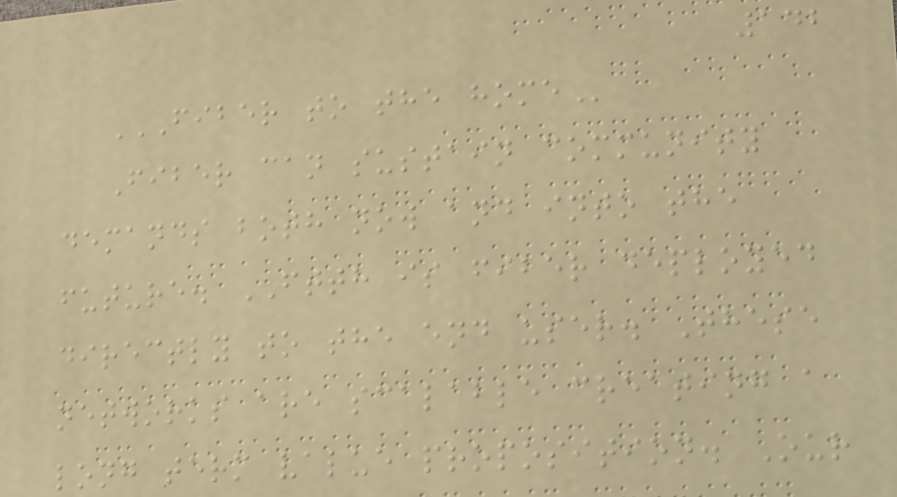142
FIBER TO THE HOME
Fiber can sustain community
demands both now and into the
future. FTTH is fiber deployed
directly to the end user. These
networks are scalable creating a
long term value proposition. Our
